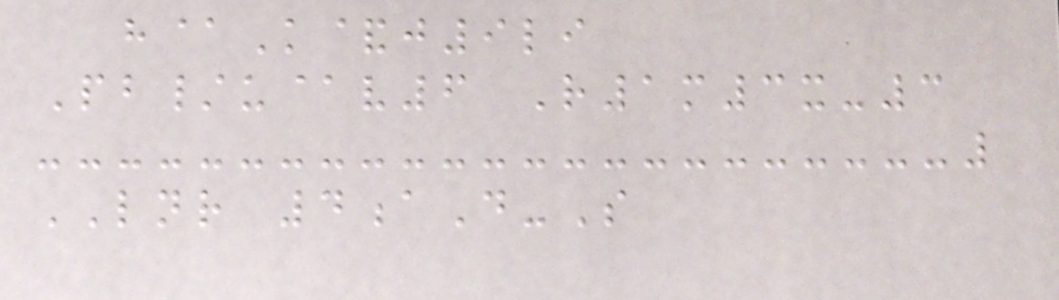h@K&j9li
Pb/u@v6 R1m3x-3
LNR 4aD-S
